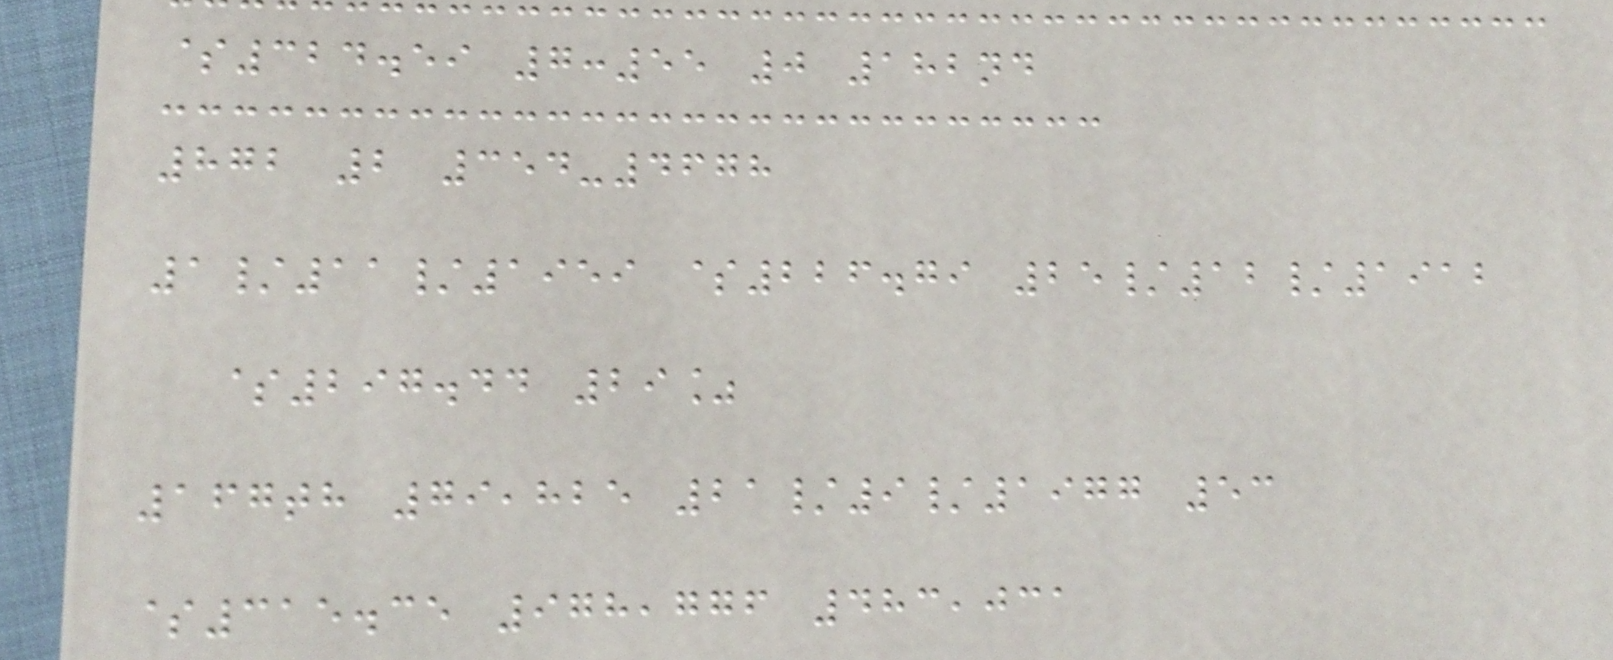$324.59 7:55 0 182nd
872 2 354-4678
1/11/1959 $226.79 25/12/1912
$297.44 29%
167th 79,825 21/9/1977 53
$315.35 978,776 483,031
